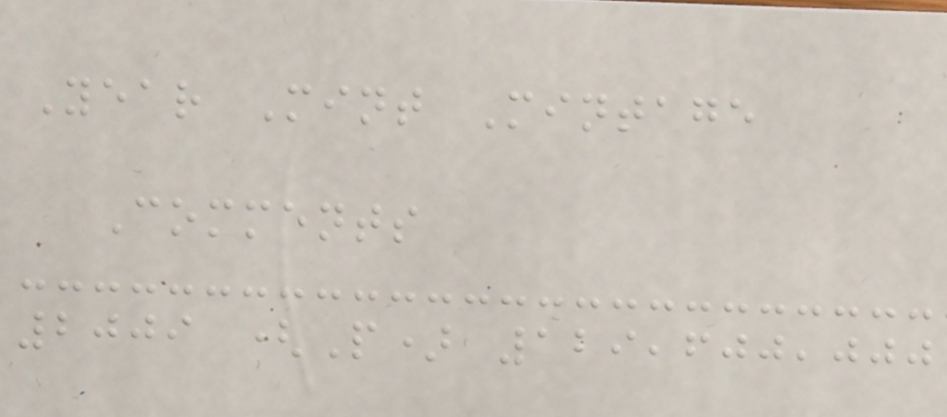Year Mint Mintage
Comments
2009 (P) 129,600,000
